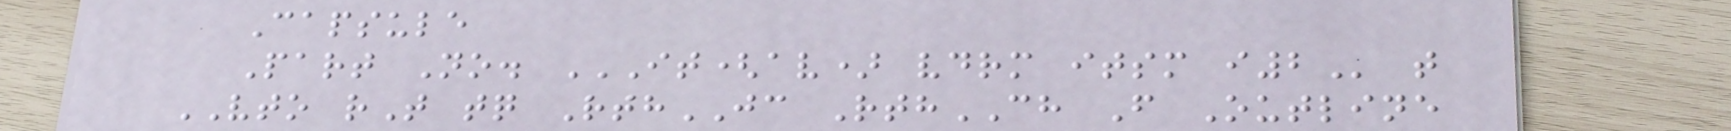Capsule
Part No. IT(AV) VDRM ITSM I2 t
VTO rT tq RthJC RthCH F Outline
